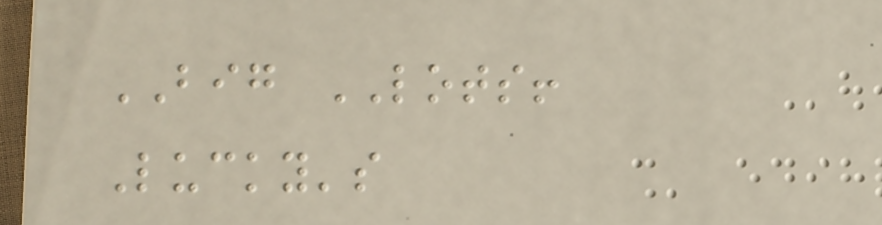BIG LOTS!
Lucky's
